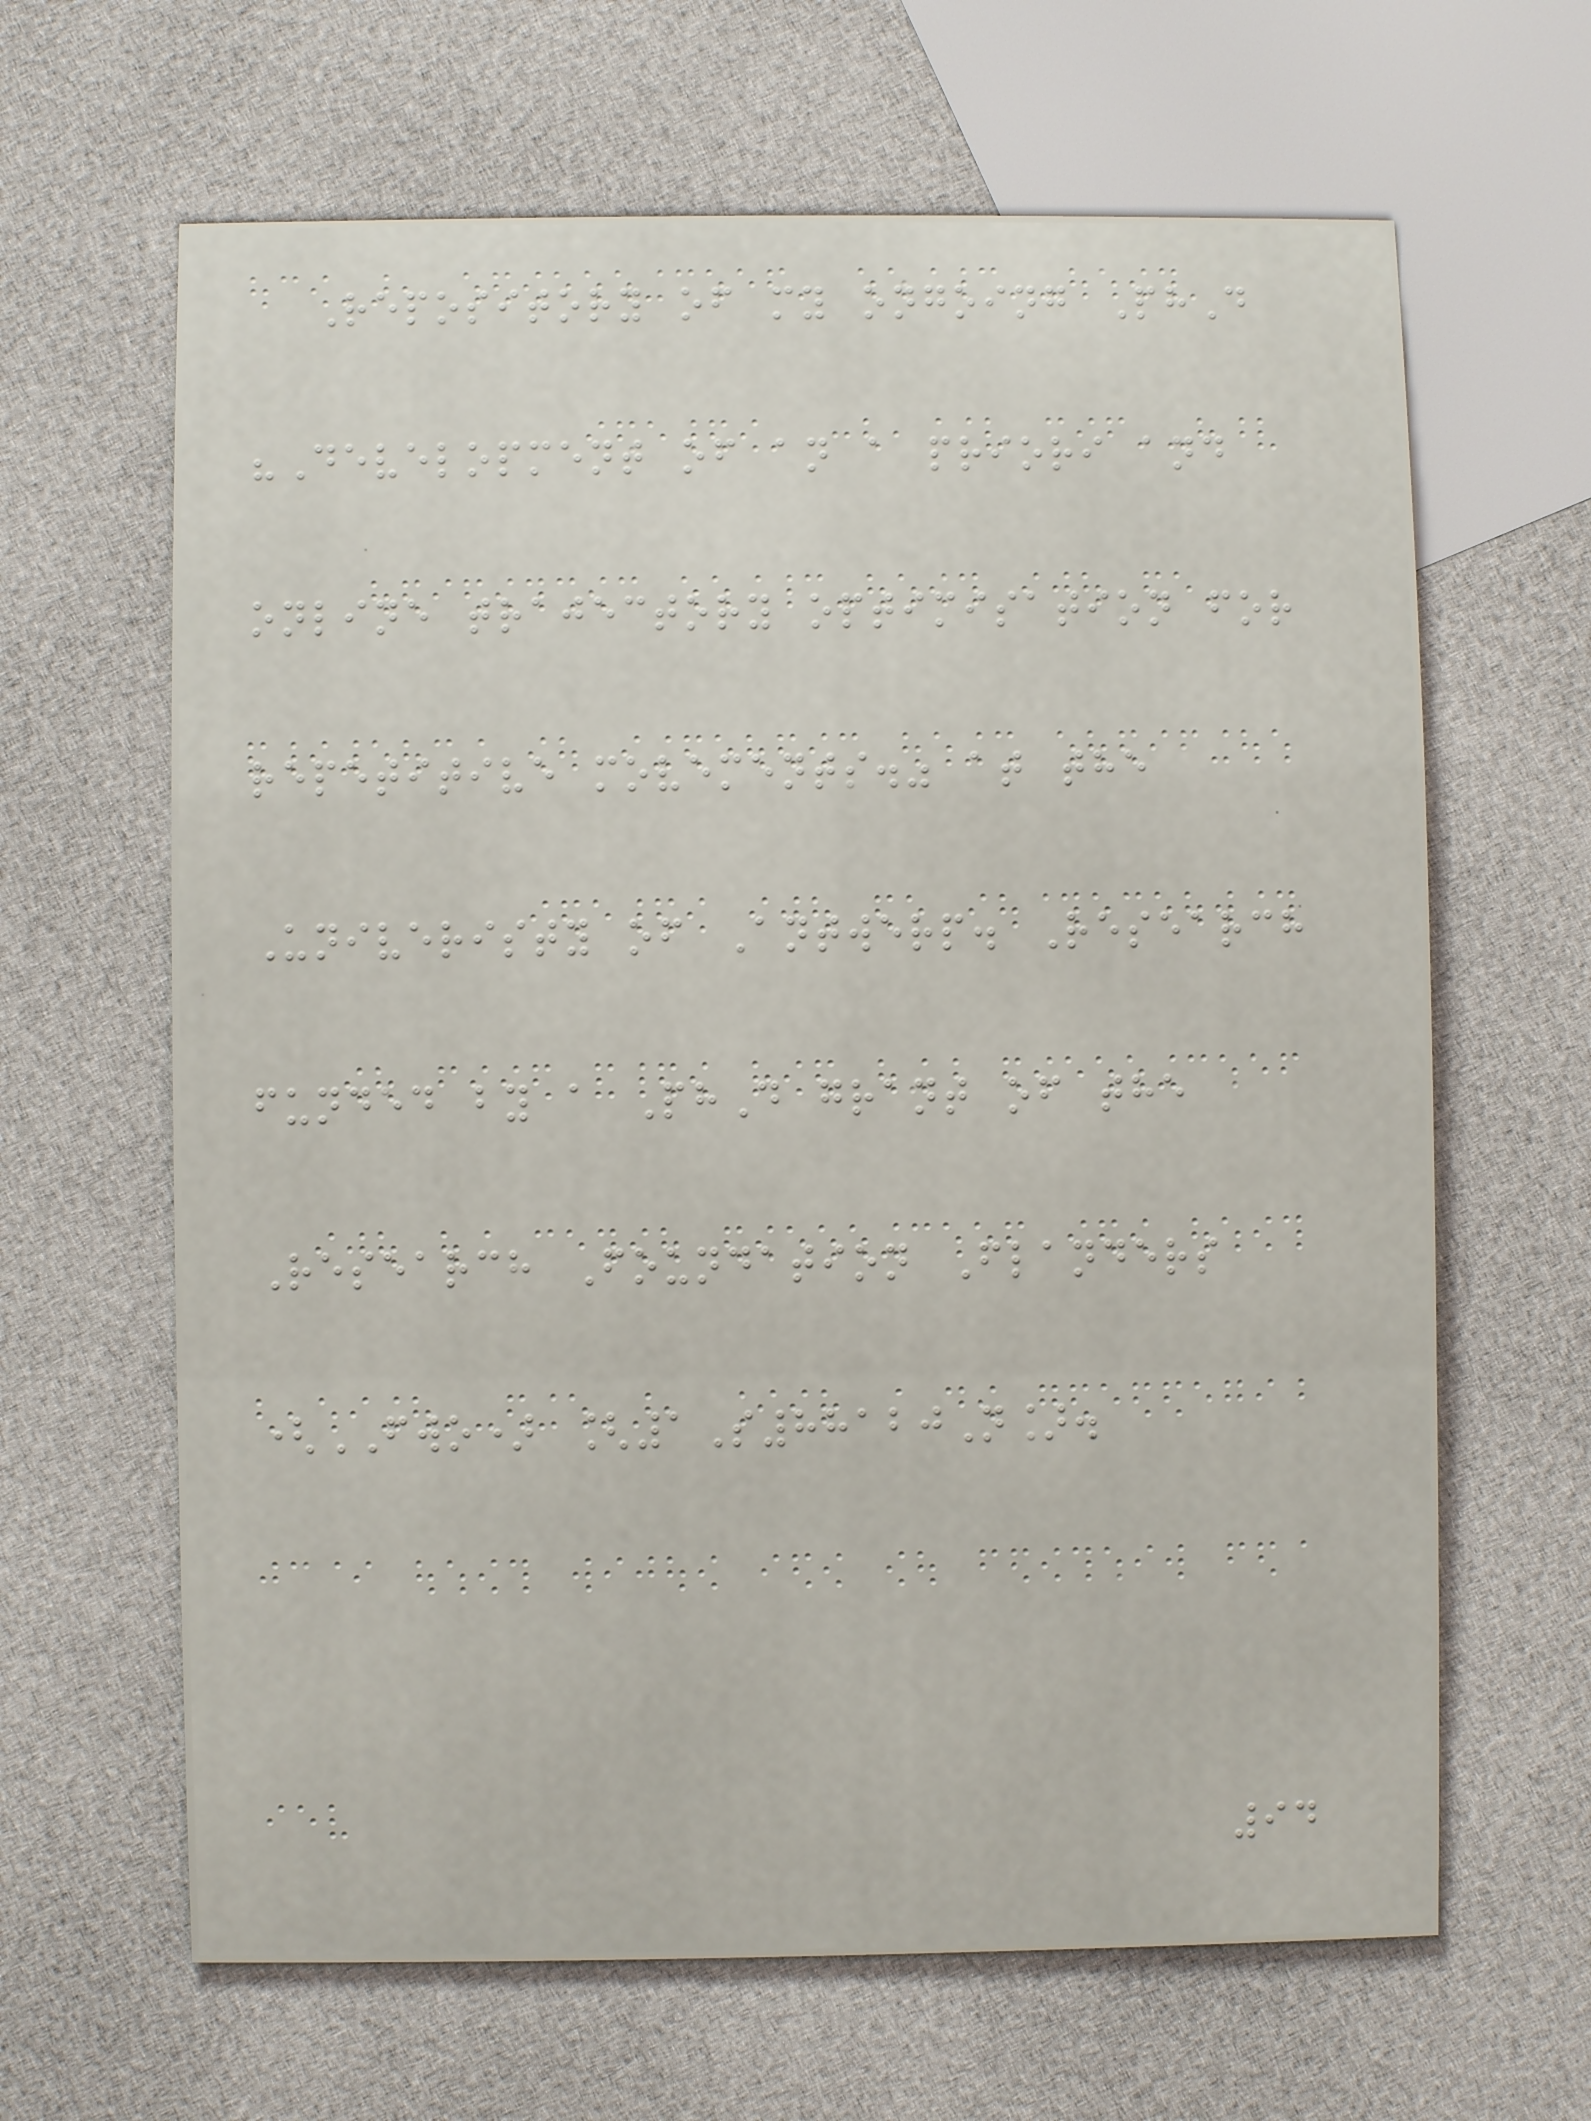Repository of my ongoing PhD
"Development of an a priori and
online trajectory optimisation for
repetitive movements." at the
Univeristy of Antwerp. Research
funded by a PhD grant of the
Research Foundation Flanders
(FWO) [1S88120N].
94
